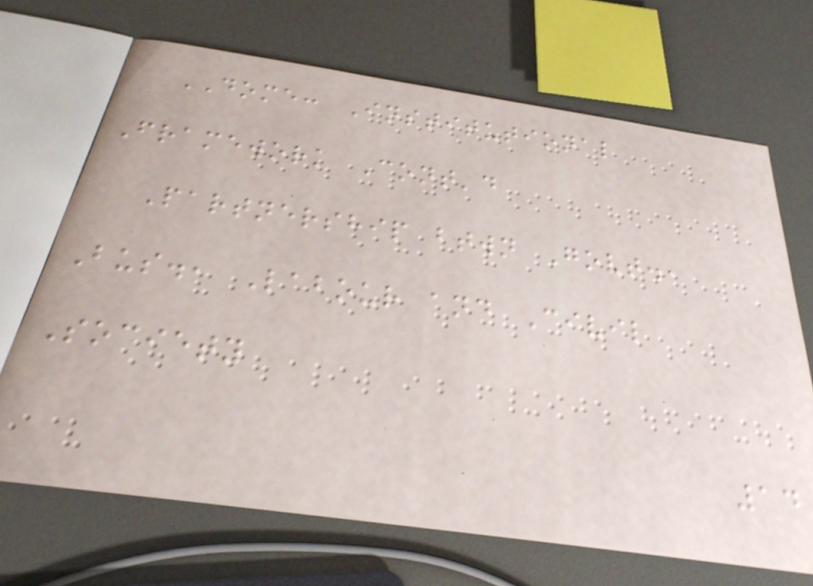DOME: Institutional
Framework Cont'd
Partnership btwn Govt.,
Bus., Labour and Civil
Society
14
